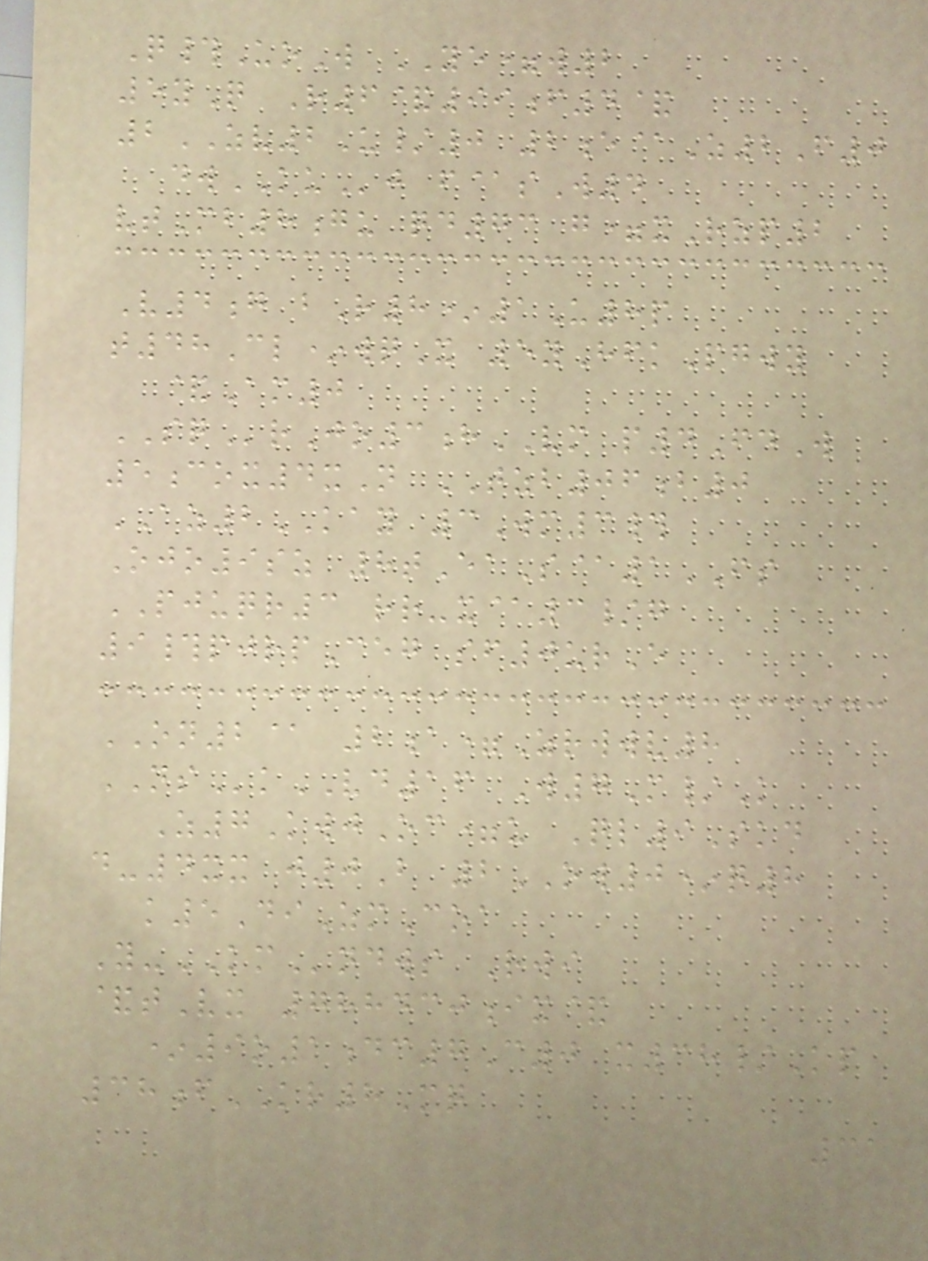Q#UoW YE=w2
5yQ R6&99f4&
2ZV2U/0 2e@Z2F0
dwKUj f@sW4
vtMb8gu qd73 g=xRzp2
V4g bR8*1U8p
t48Cl*wqX 5yHfkPgwy
&Am0
SQrJo3hVM p4FdW
5cox4xN TZB06b0
AZ2KAY 3Wm3#
Ojo9sz 8tEaS@1FS
PJUQR3 rr-x@3/g
9#pjrpCeg sf0urE
ON2@ 2a=Zrwwv8
NSkVD16 W7M/K
Z7KwjOc=u Ql9Skd
d-4xx j0B 2OW0*q8
k5DiZmCoa
Y-KMndws Rwi
&tVx 788430ix&
*9o1dc7C0 x38/Kp
38fKR8Mq
31
